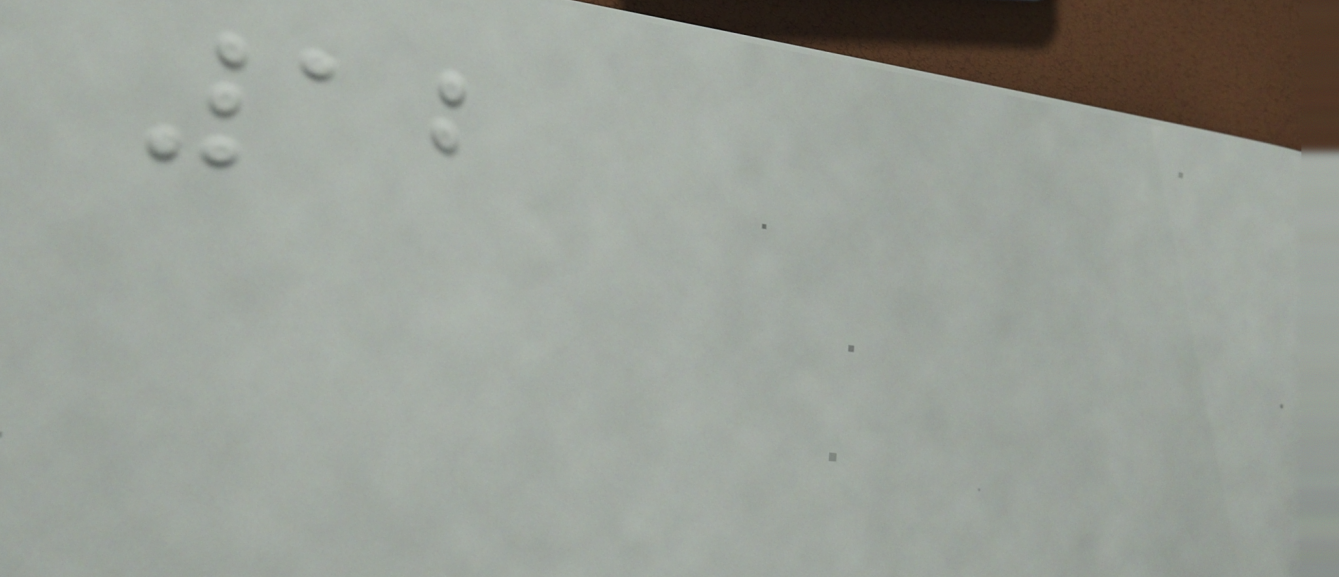12
